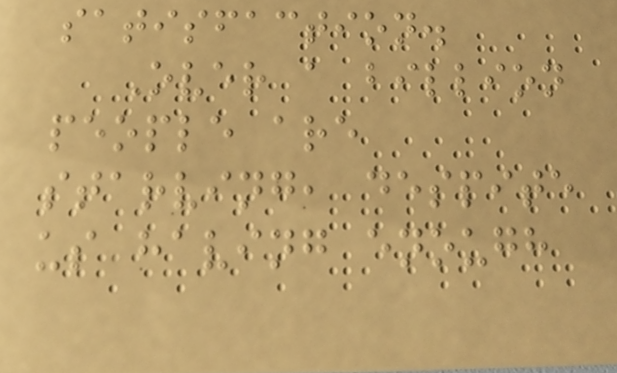satisfaction.
Over a billion
people are
starving, despite
us having enough
